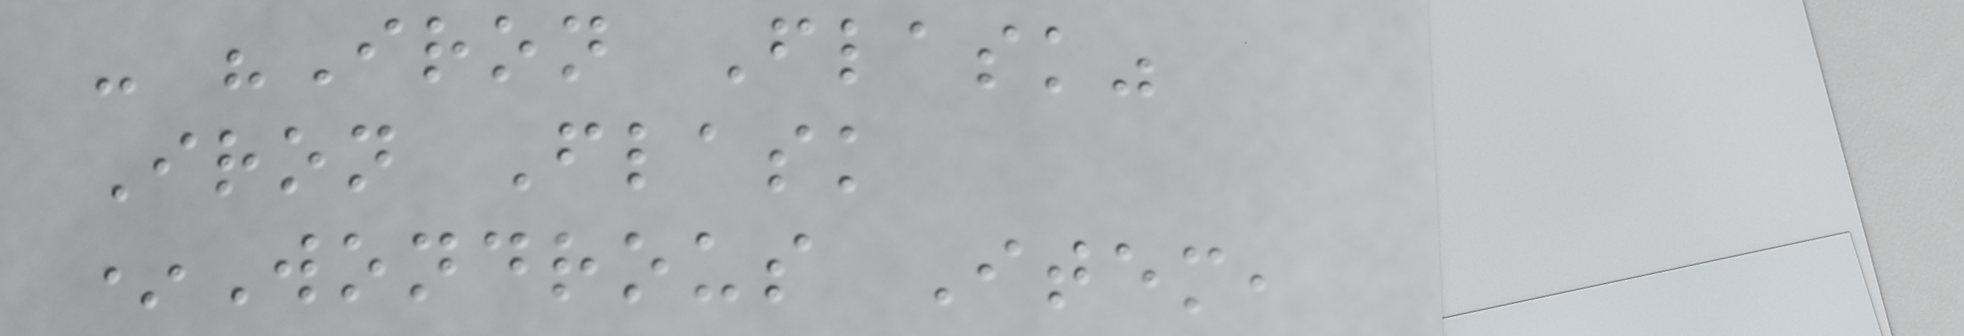- "Iron Flask"
Iron Flask
*Wondrous Item,
